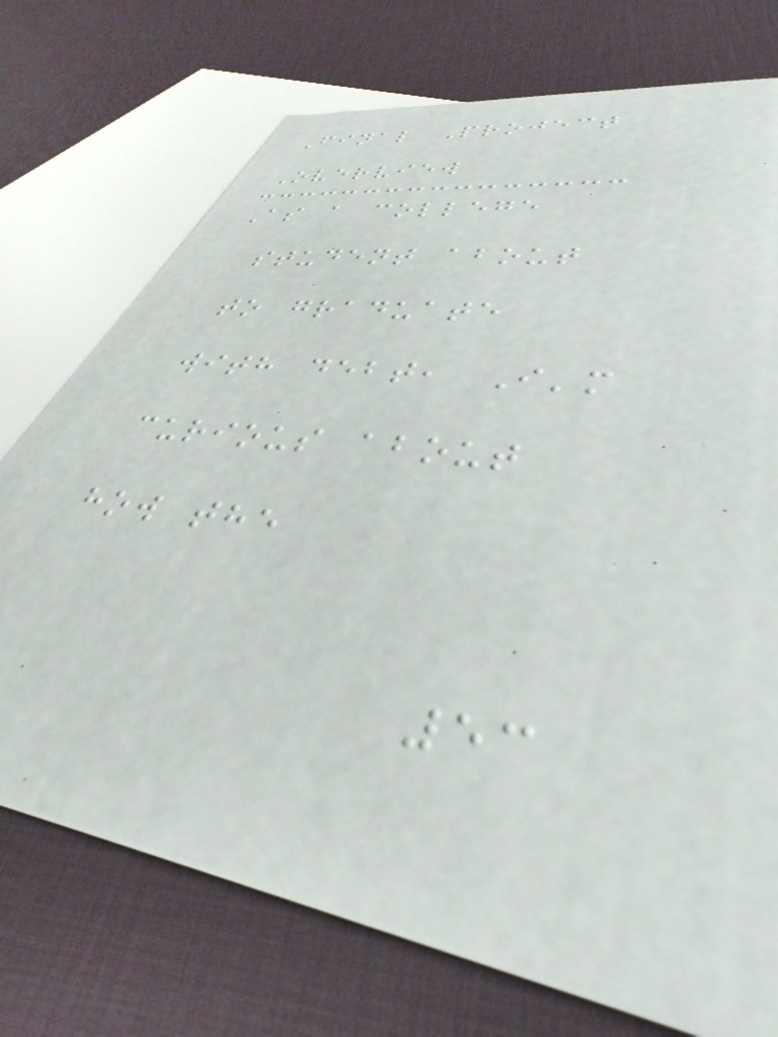Final Project
Overview
As a college
student about
to graduate
with debt, I'm
curious about
how the
53
